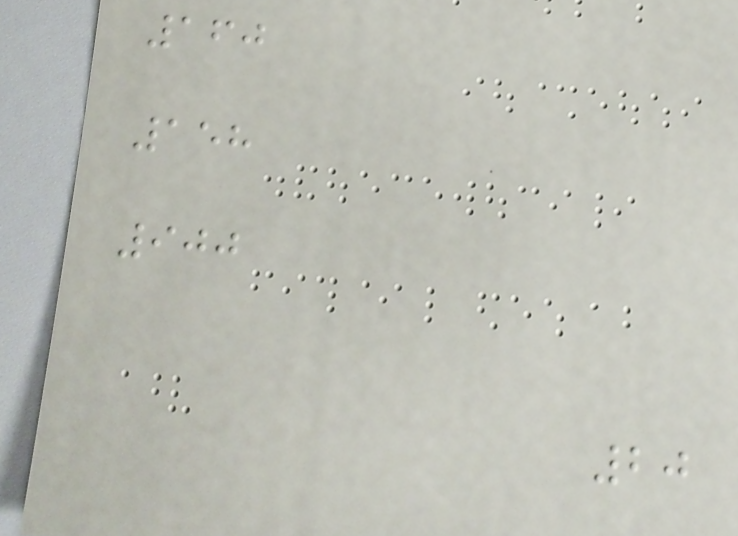160
158
900
20
